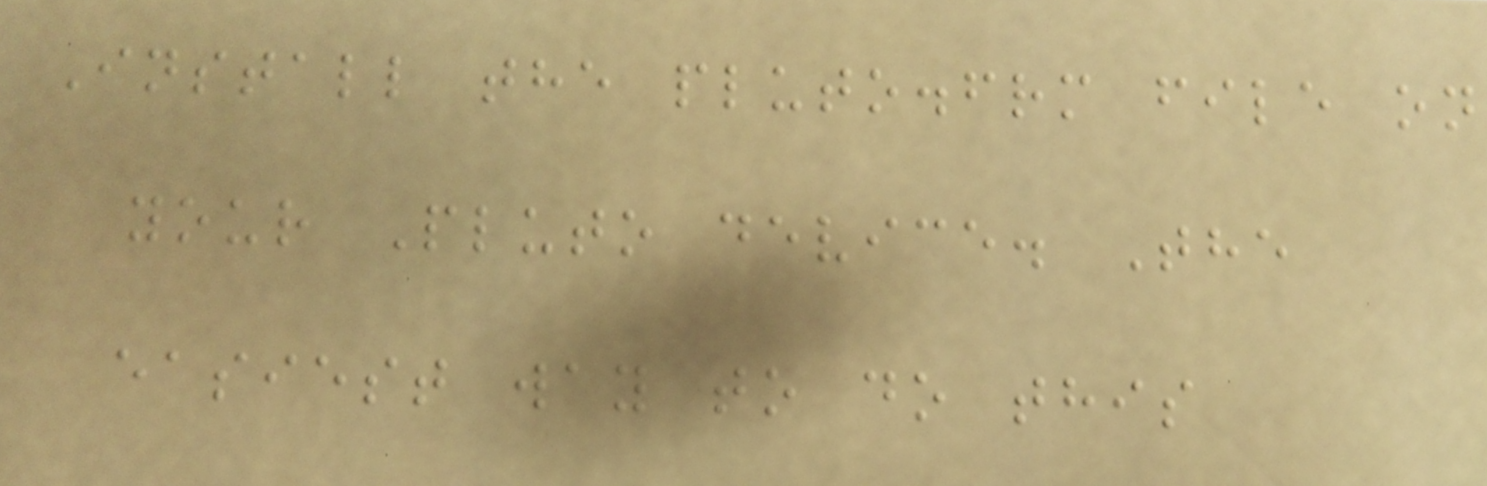Install the pluto.frm file on
your Pluto device. The
easiest way to do this
